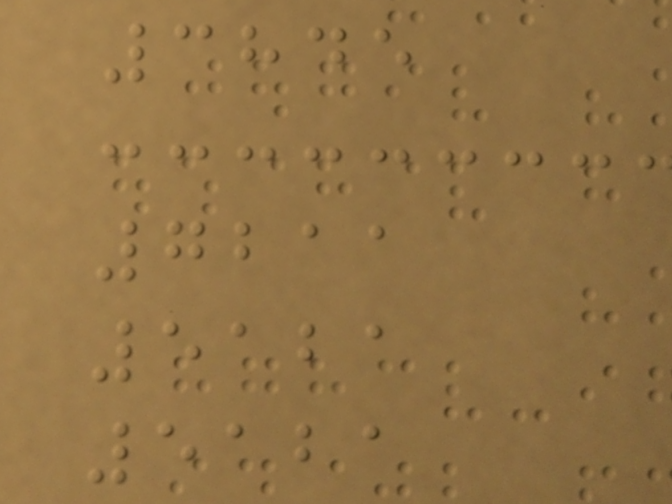3845
7211
5121
5121
